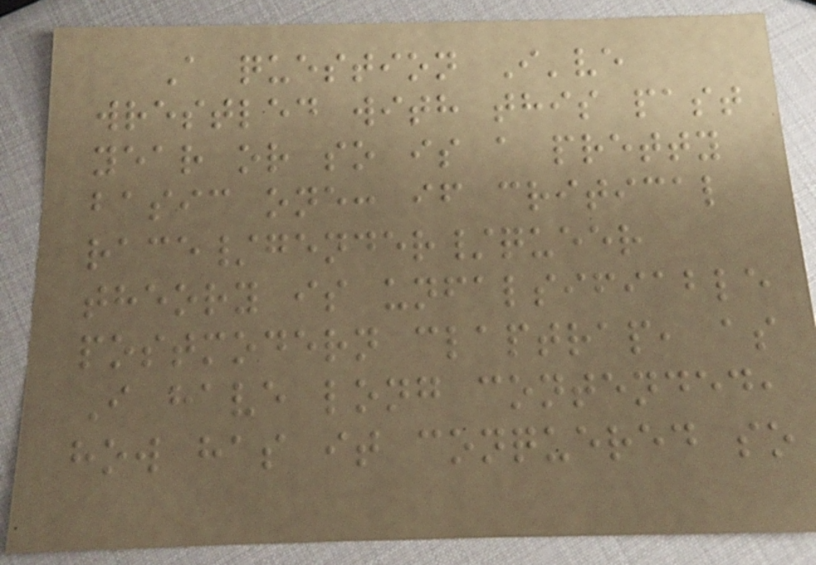A question I've
wrestled with this past
year or so is a pretty
basic one: if critical
race/gender/queer
theory is unfalsifiable
postmodern claptrap, as
I have long contended,
how has it conquered so
